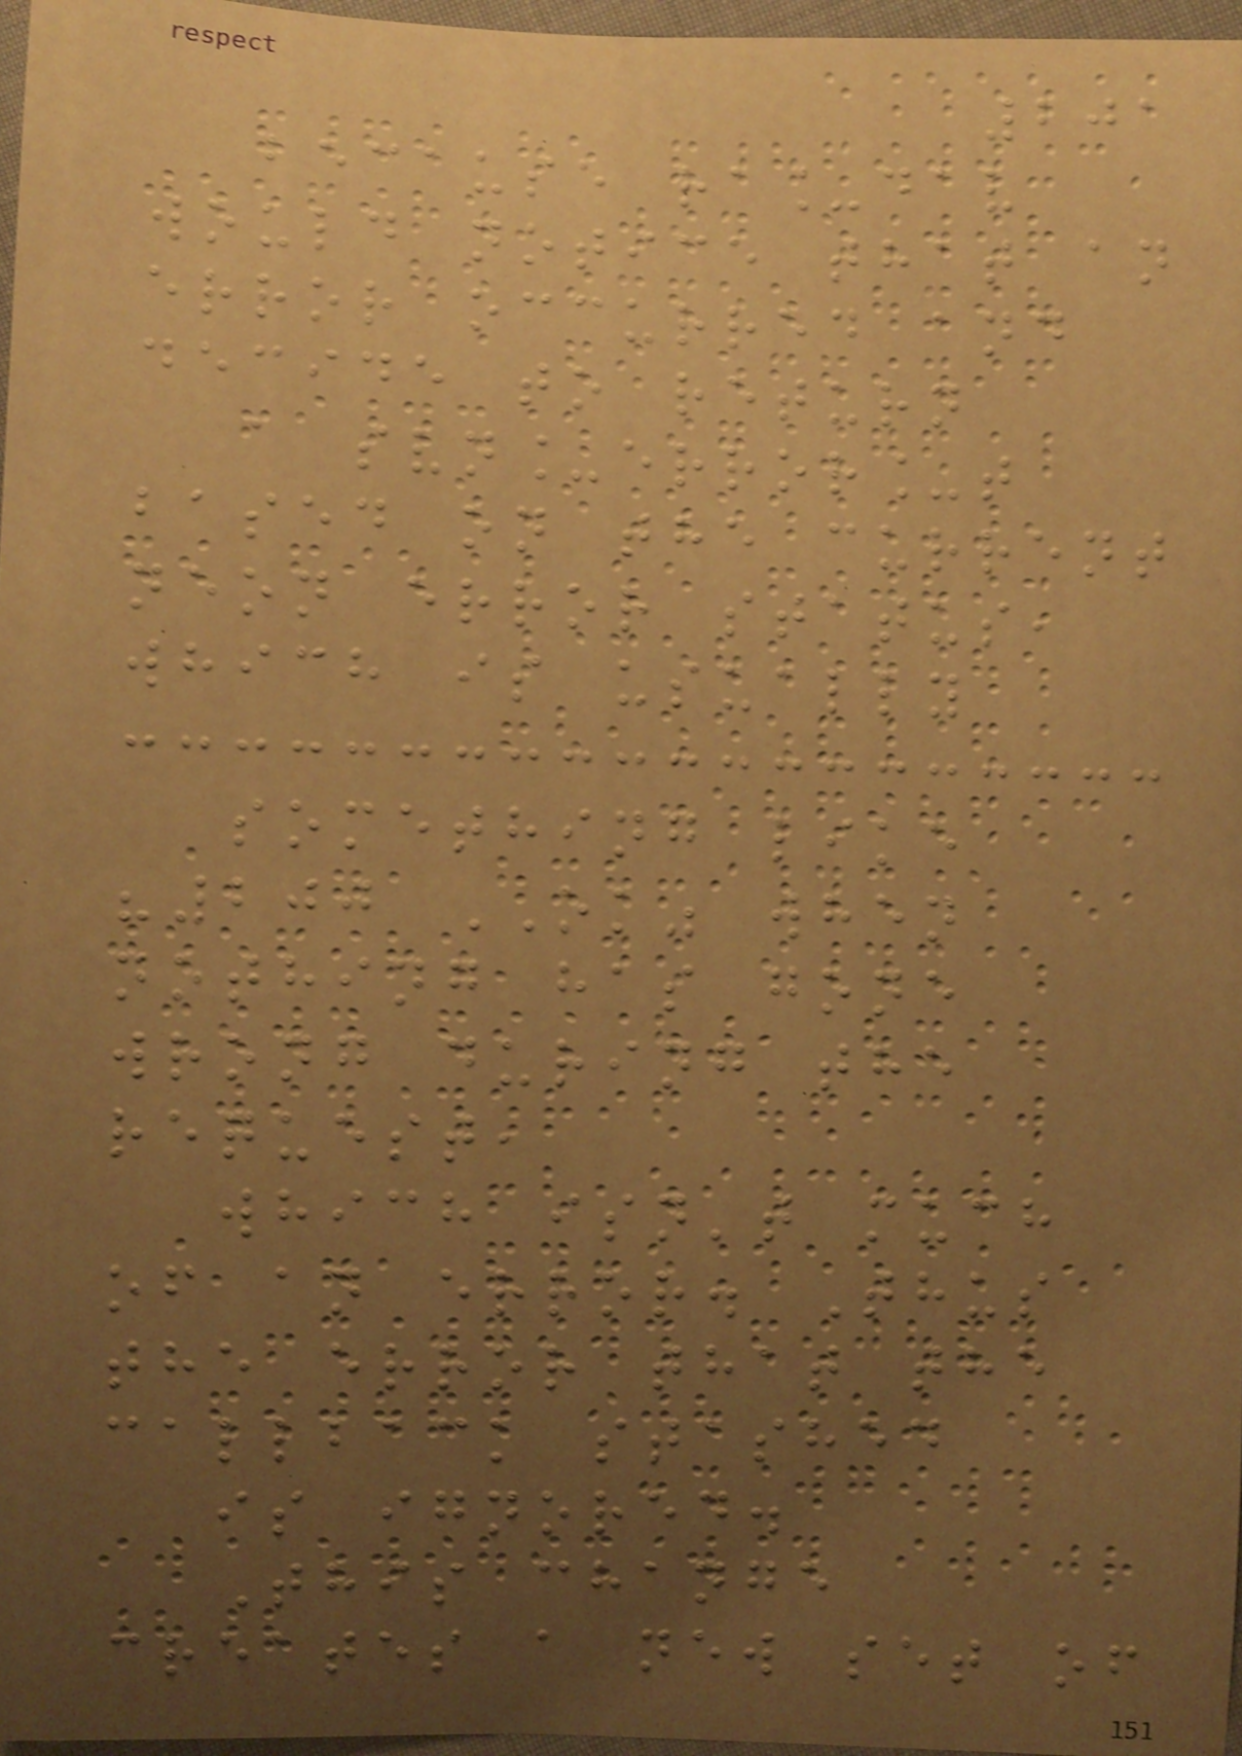201
because ra_dav
would notice that an
error occurred and
decide to return
a svn_error_t
based on the current
neon error status,
which is usually
something like
"200 OK" when
nothing has gone
wrong during the
request,
which isn't much
of an error. Thus
the error that the
callback stashed
is ignored.
This change
creates a new set of
